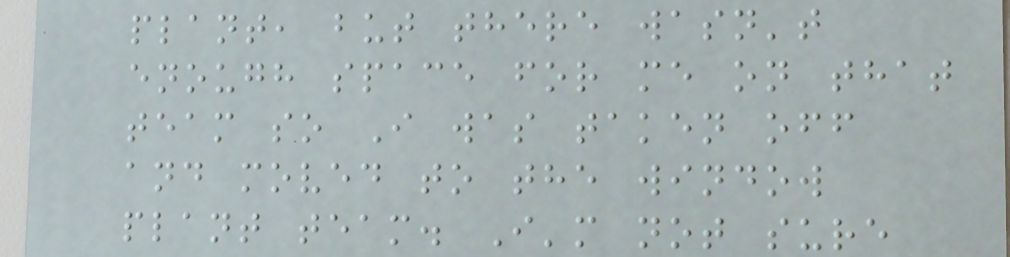plant, but there wasn't
enough space for me on that
team so I was taken off
and moved to the window
plant team. I'm not sure
